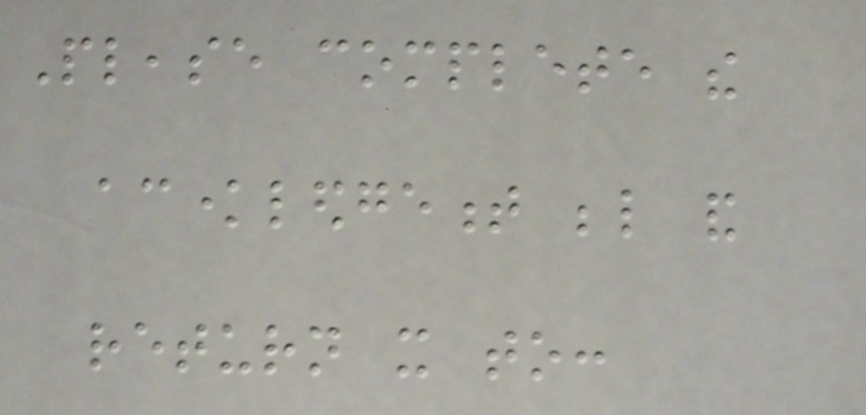Please complete the
acknowledgement below and
return it to:
